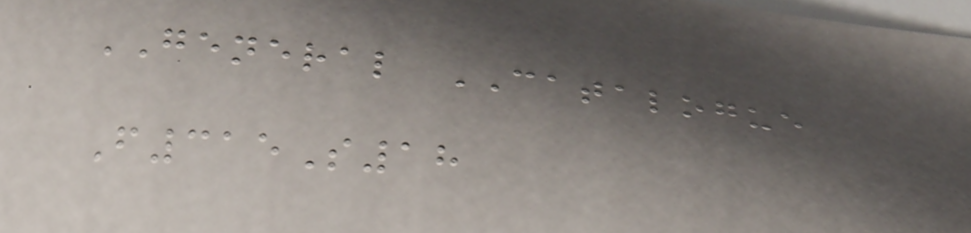GENERAL CATALOGUE
F315S18
